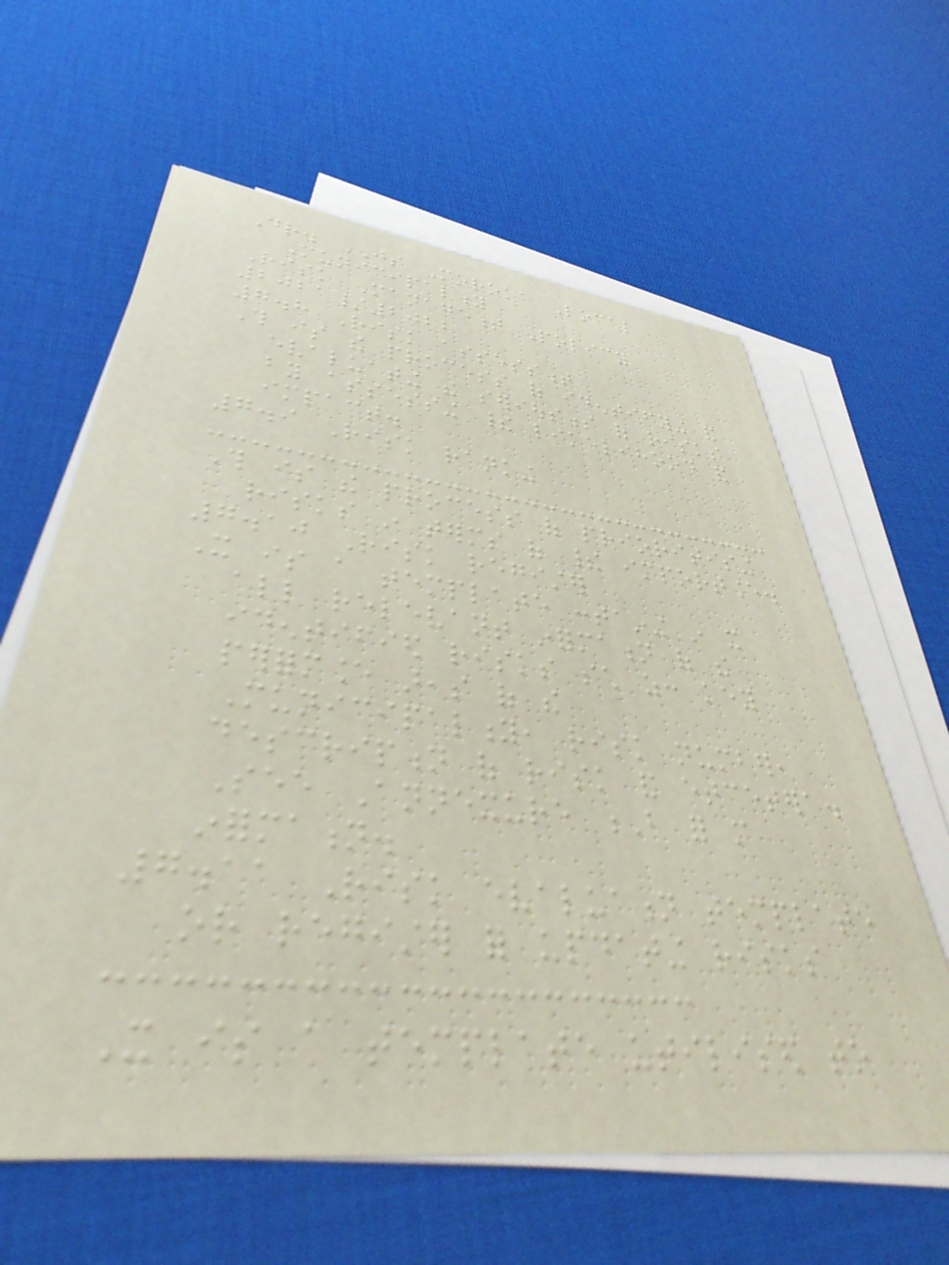Dr. JS Moroka Local
Municipality
Risk Management Policy
2021/2022
7.8 Risk assessment
This is the process of identifying and
evaluating the seriousness of risks
by assessing their likelihood and
impact.
7.9 Risk ranking
This is the process of prioritising
risks in terms of their importance.
7.10 Risk register
It is a template containing in it
all relevant information of the
identified risks such as: key
performance areas of the
Municipality, risk number,
description of risk and etcetera.
See Annexure B for more
information.
7.11 Risk evaluation template
or register for updating risks
It is a template utilised to
